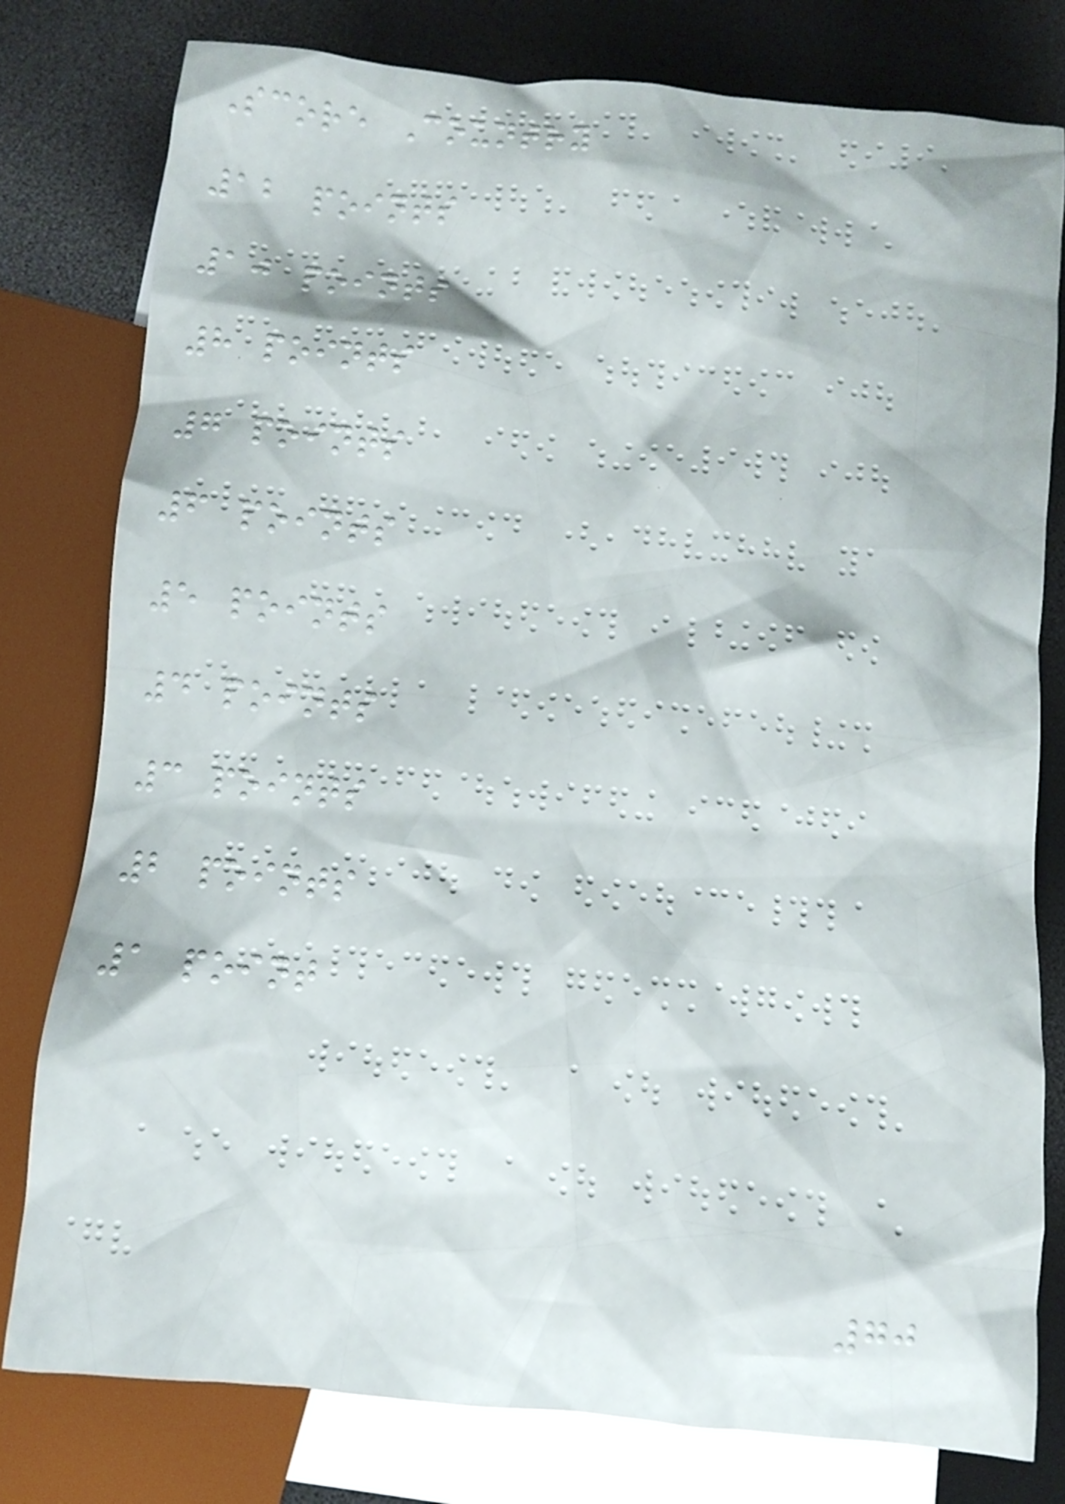Score Country
12 points
10 points
8 points
7 points
6 points
5 points
4 points
3 points
2 points
1 point
70
